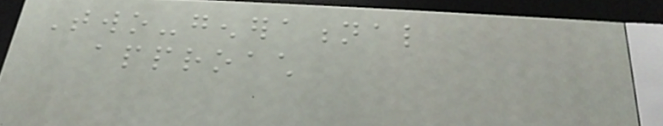Two-generational
approach
